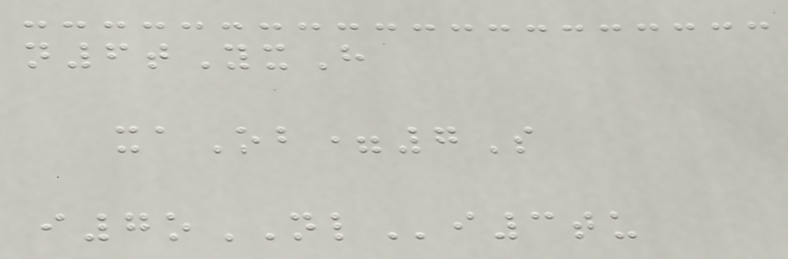n6tYxH
xaOb=7S
i7oNLi3tu
